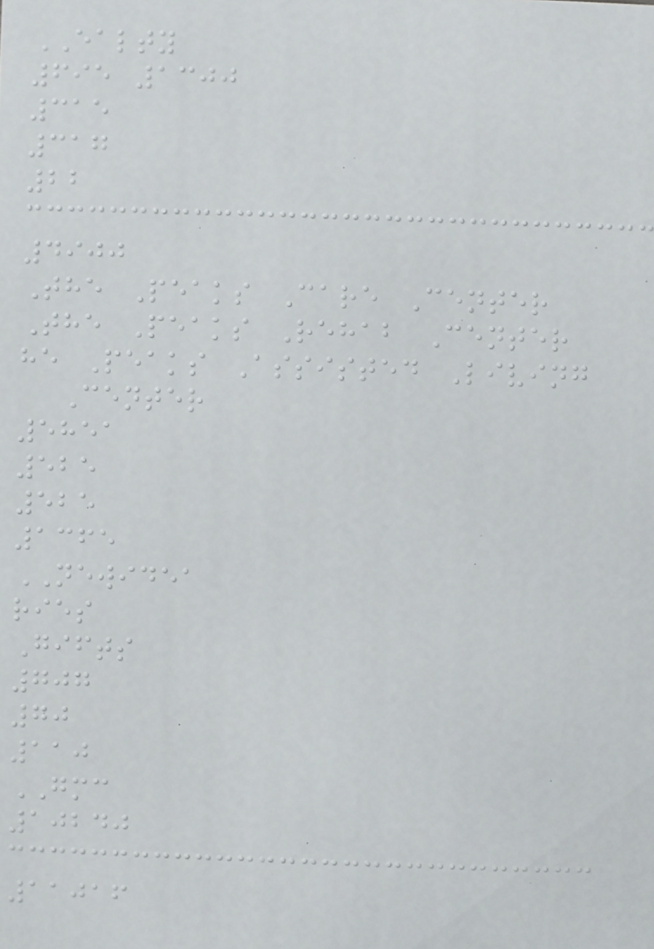EALTY
695 1300
315
317
22
4900
The Peaks Care Center
The Peaks Rehab Center
he Peaks Assisted Living
Center
5851
525
525
1365
NEWIDEA
ries
Gifts
707
70
110
GMC
10240
11016
